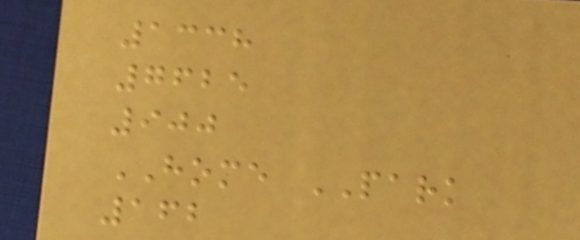1338
7625
900
HOME PARK
162
